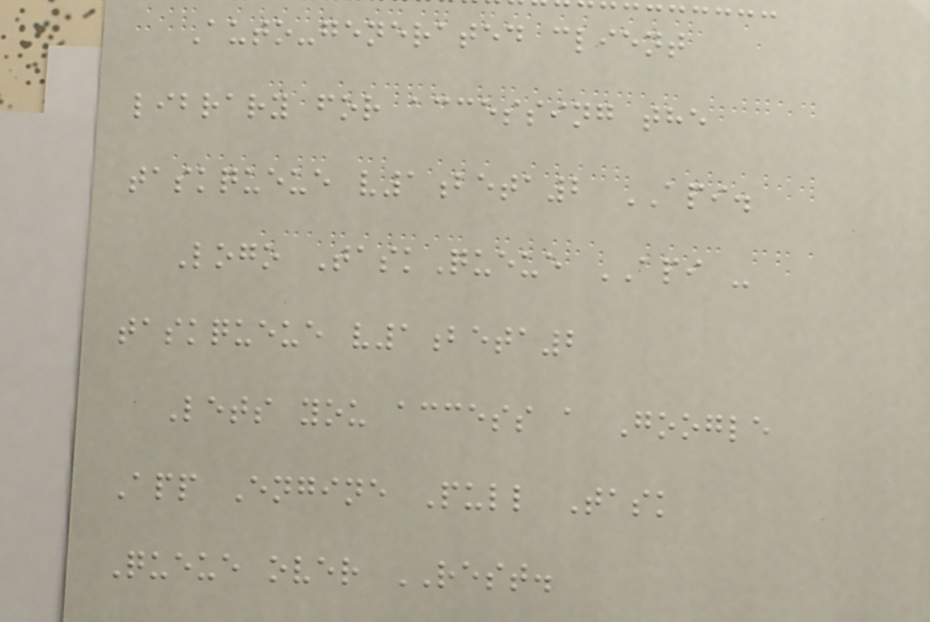Auto-generated client
library for accessing the
taskqueue v1beta2 API.
Logo TaskQueue API -
taskqueue v1beta2
Lets you access a Google
App Engine Pull Task
Queue over REST.
